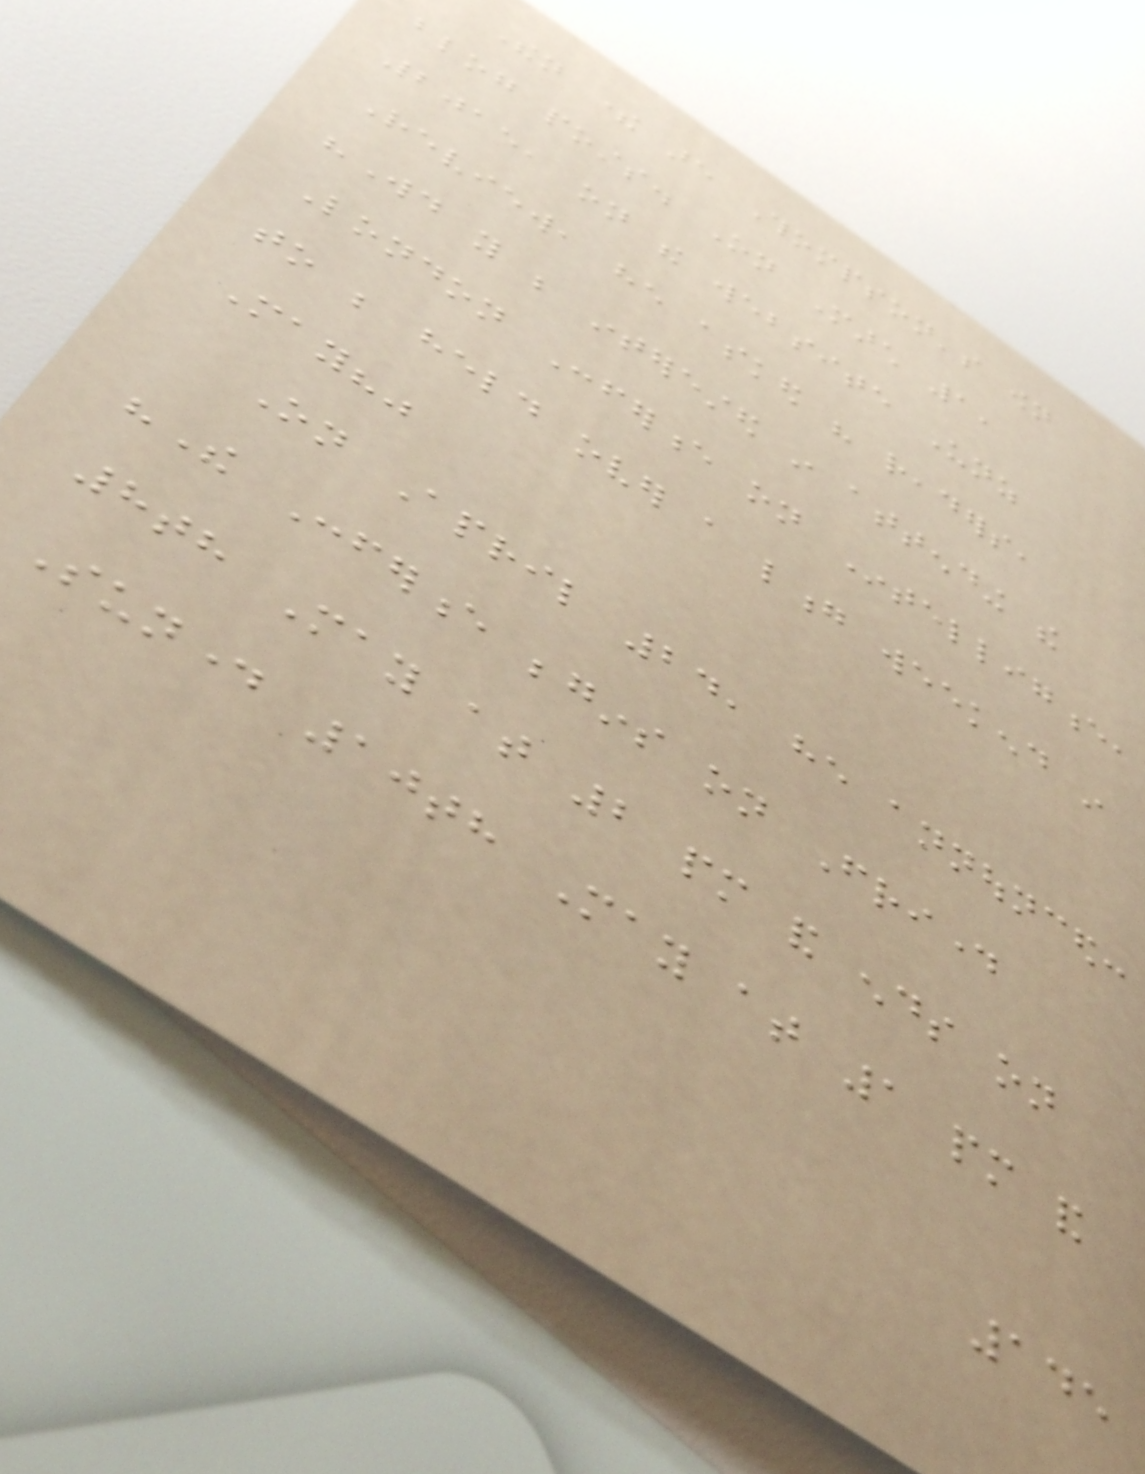Then there are Thompson's own
blog posts. On March 1,
2015, on the website Unz
Review, he asked his readers,
"Would you be interested in attending the
London Conference on Intelligence,
to be held over a long weekend in
May?"
On April 24, he announced:
"The Conference begins on Friday
8th May at 2 pm and ends on
Sunday 10th May at 1 pm and
145
